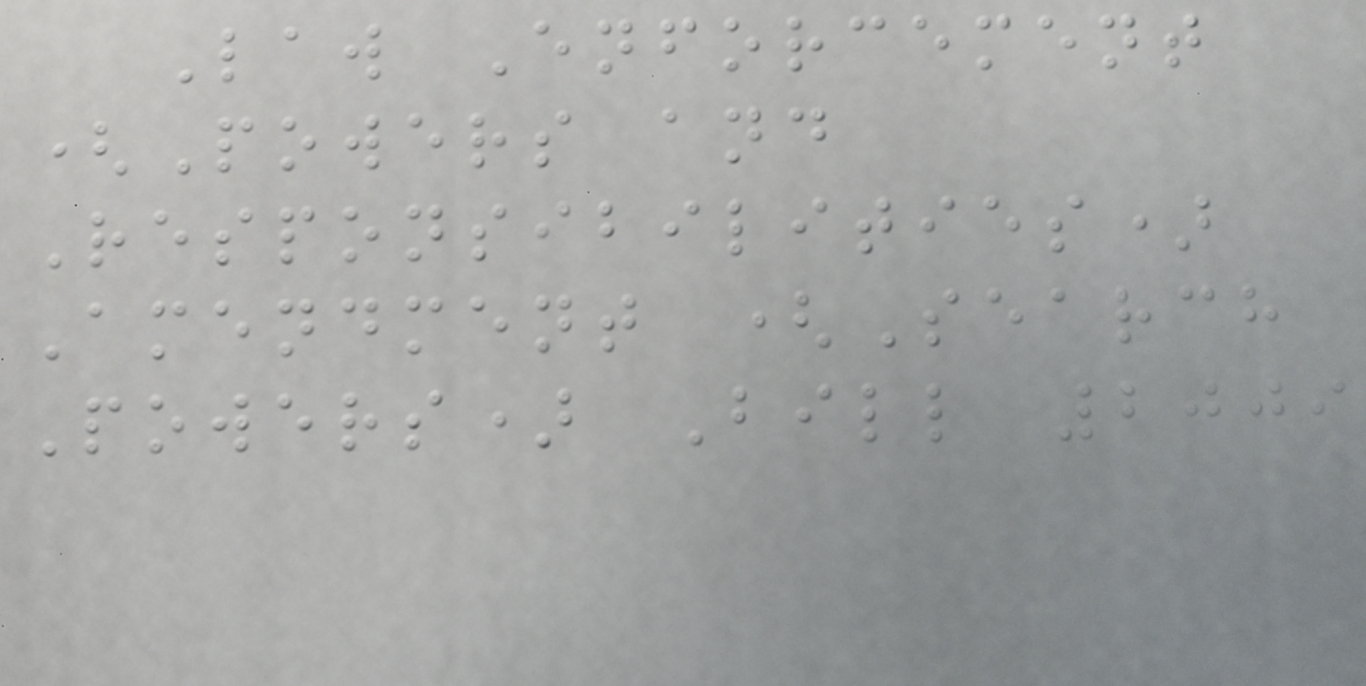Law Enforcement
(Powers and
Responsibilities)
Amendment (Search
Powers) Bill 2009
